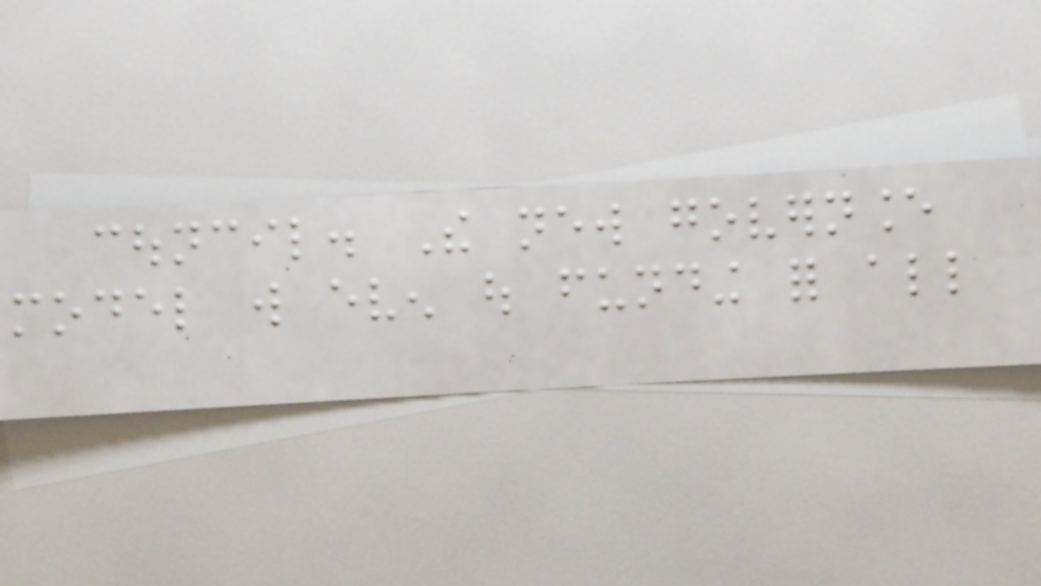council. The new governance
model will even out funding for all
